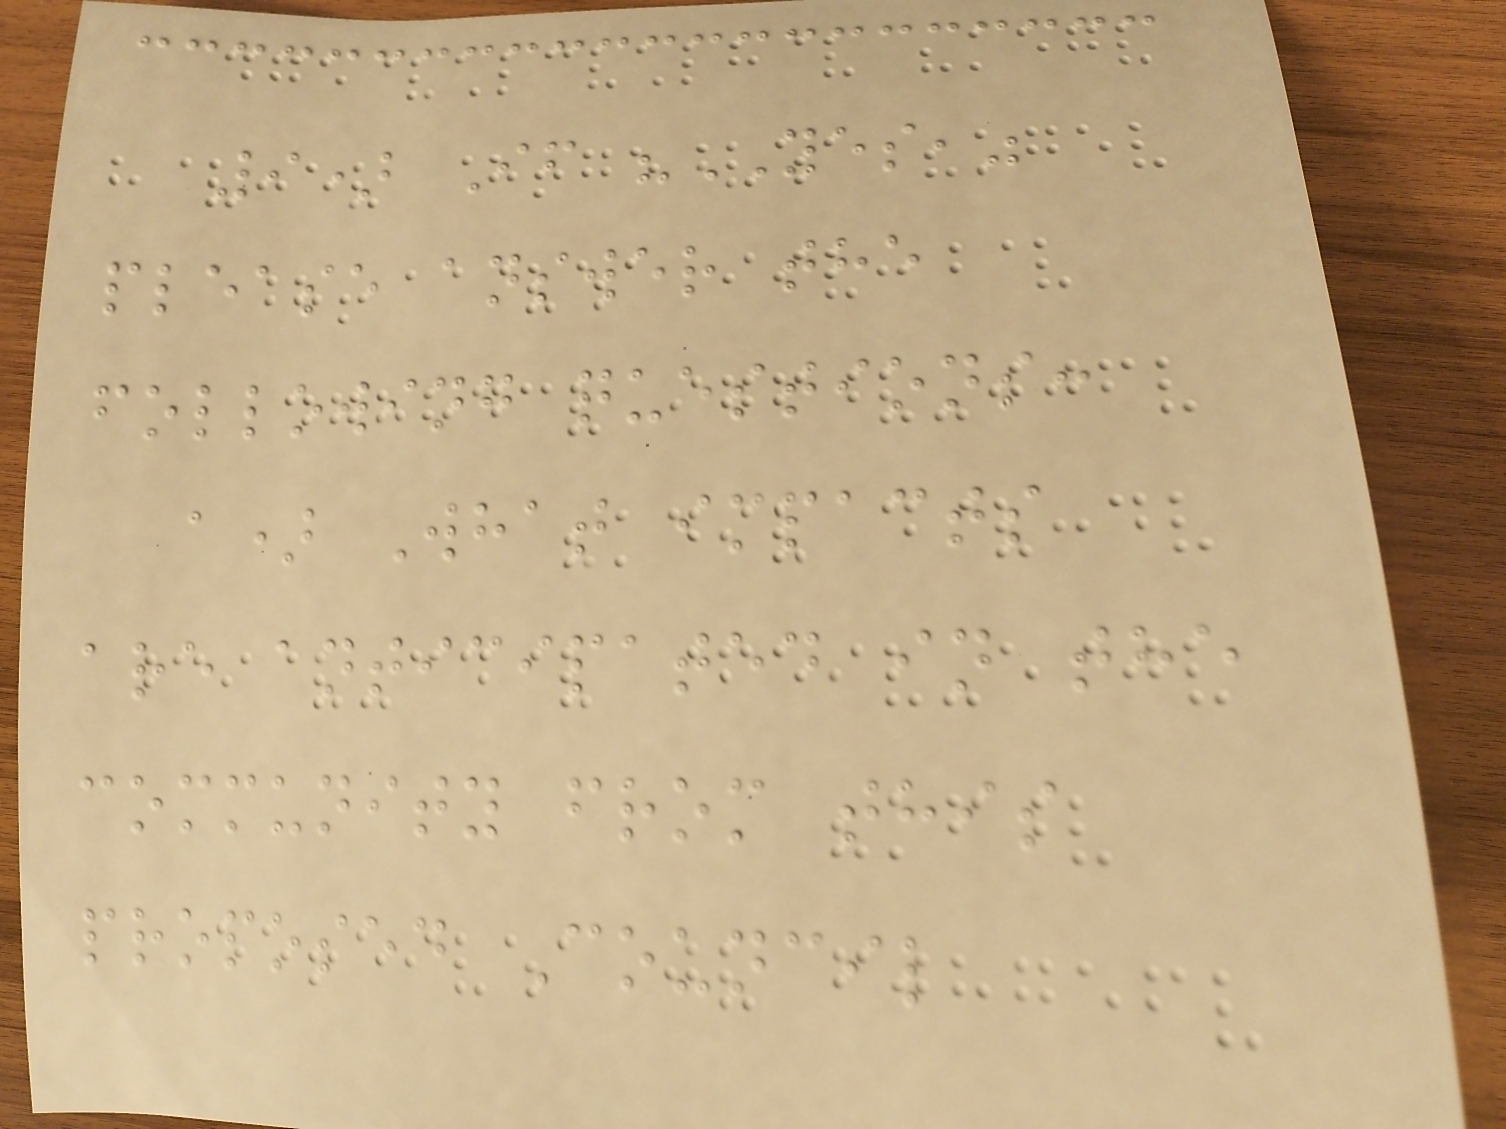9) If "YES,"
please answer the
following questions:
a) What impacts
are anticipated in the
community from this
proposed Council
